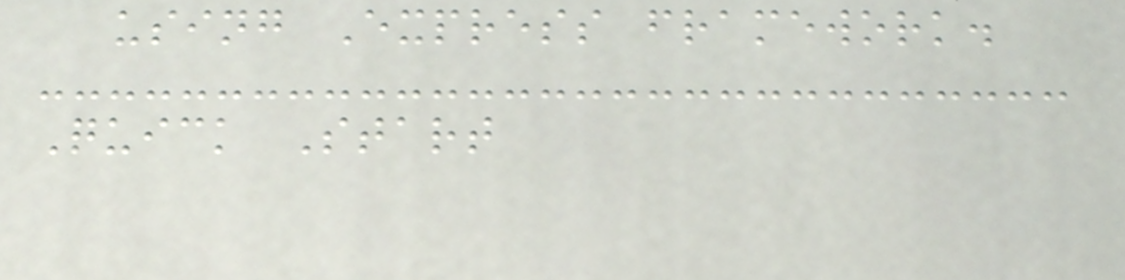using Express framework.
Quick Start
